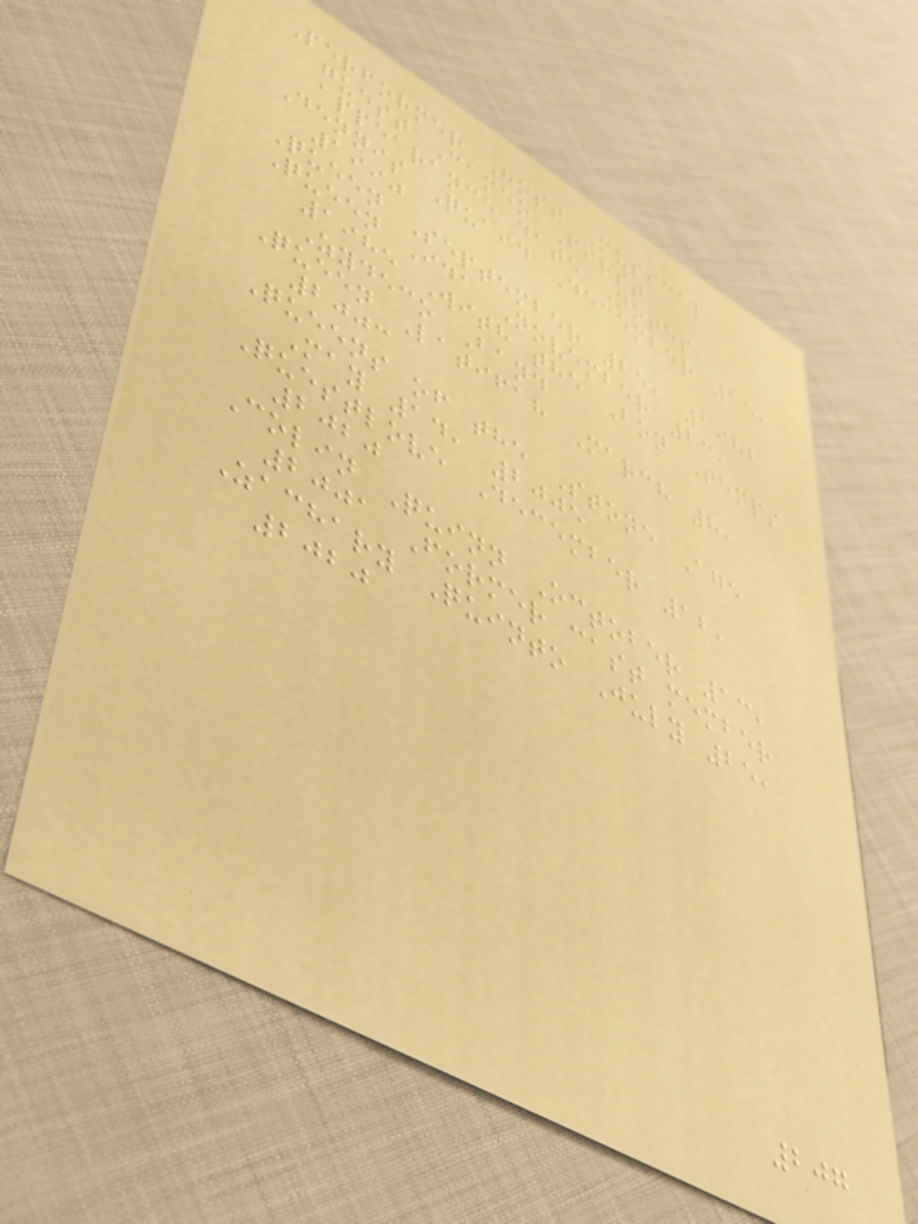Performer Host Musical
guest Cameo First
appearance date Notes
Dennis Quaid December 15,
1990
Queen September 25, 1982
Queen Ida November 23,
1985 With the Bon Temps
Zydeco Band
Queen Latifah March 8,
2003
Queens of the Stone Age
May 14, 2005
Questlove December 12,
2020
Colin Quinn October 13,
2001 Former cast member
Zachary Quinto July 25,
2020
207
